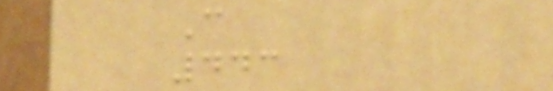C
443
